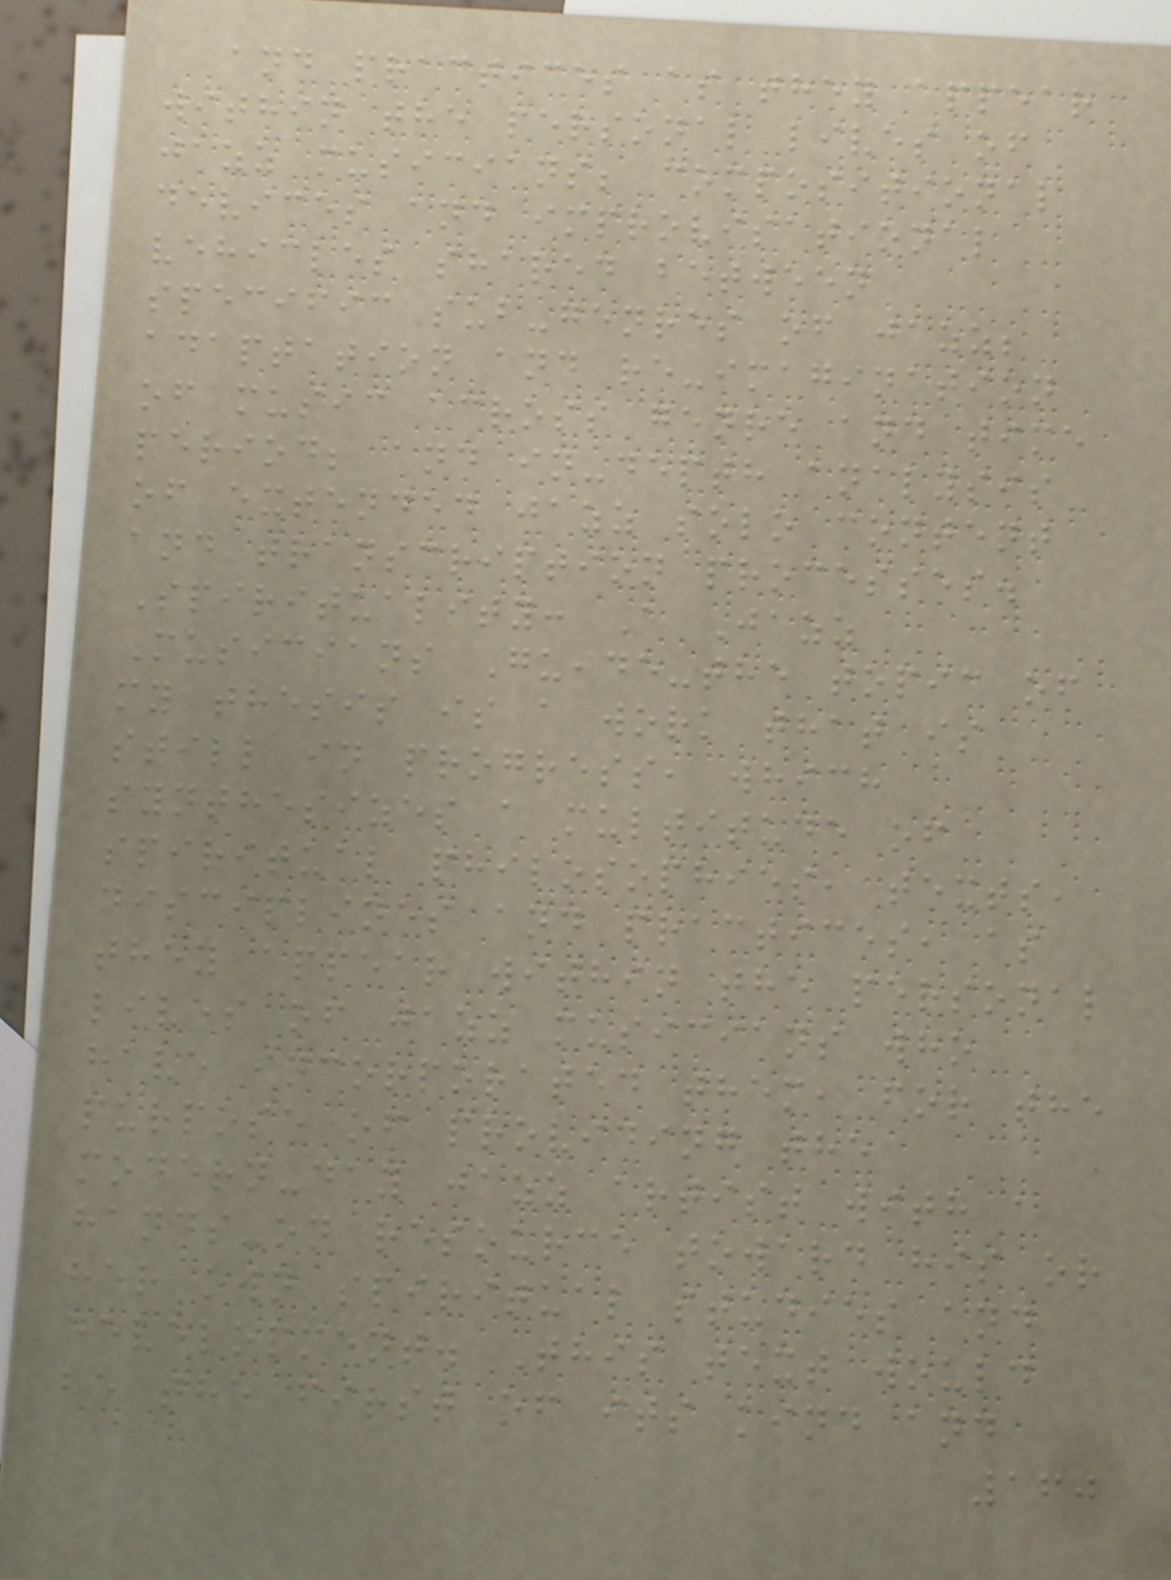and practices as they appear
within the personal lives of
jazz musicians; compositional
devices and improvisational
vehicles shared between
specific sub-genres of jazz;
adaptation and re-imagination
of music across genre and time
period; and in-depth analysis
of extended jazz solo content
and transcription processes.
Spirituality: A Jazz
Musicians Guide-the topic of
my thesis is a work that is
still in progress, which
synthesizes a multitude of
spiritual philosophies, texts,
disciplines and practices, as
they appear within the personal
lives of jazz musicians who
have incorporated them, for the
purpose of providing the
modern-day jazz artist with a
hands-on resource toward his or
her own spiritual studies and
development. This text would
be the first of its kind and
160
